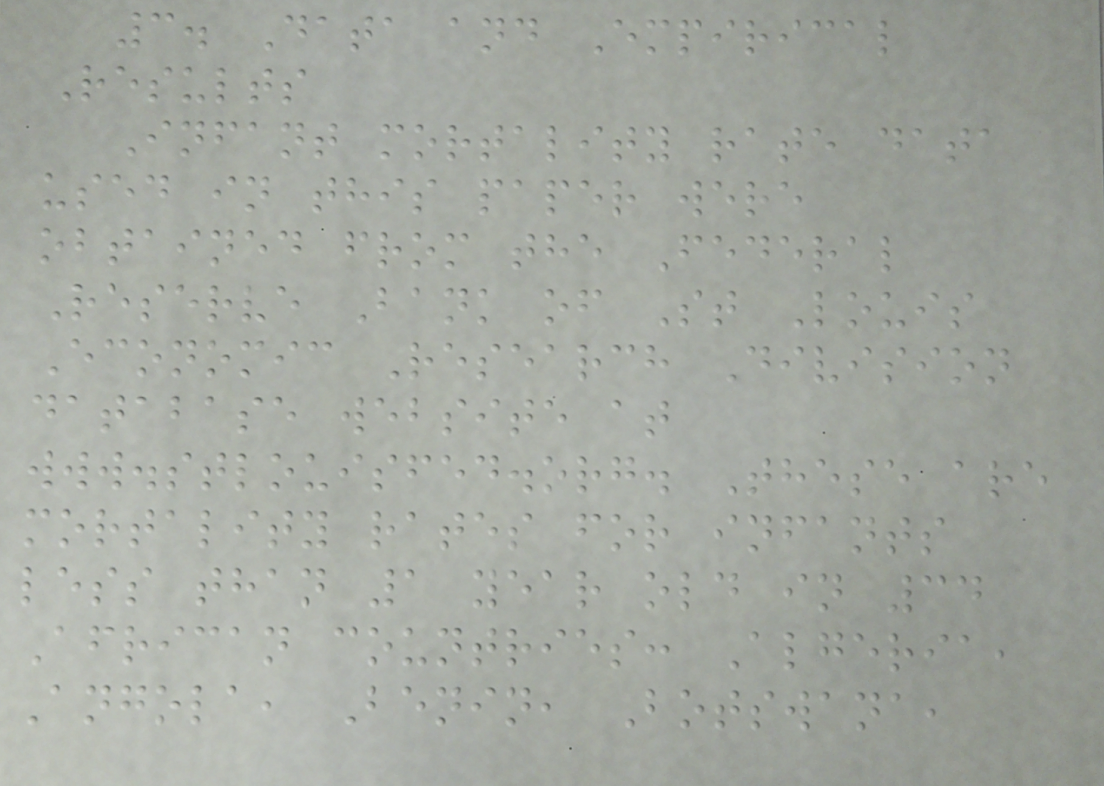3. Data and Empirical
Results
Infant mortality rate data
used in this paper were
obtained from the Federal
Reserve Bank of St Louis
Economic Research Division
database website at
www.stlouisfed.org. These are
mortality rates for infants
less than 1 year old in 34
African countries: Algeria,
Angola, Benin, Botswana,
